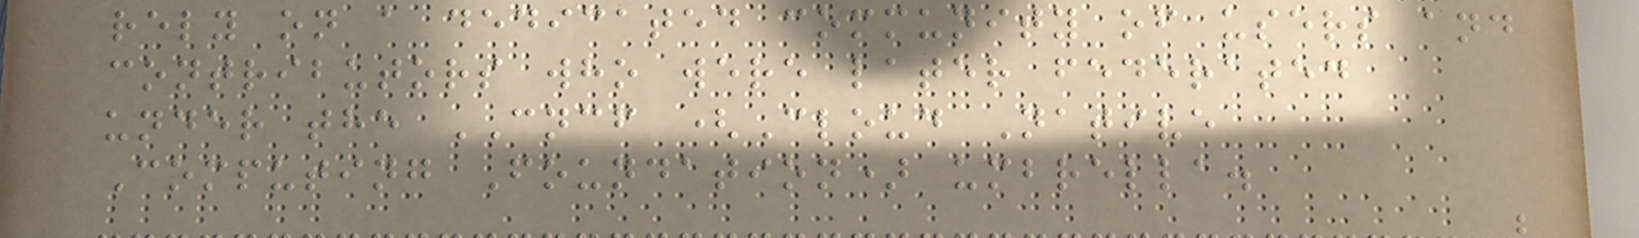rely on a dedicated community of users and
contributors who were later federated
under the CNCF (Cloud Native
Computing Foundation) umbrella.
